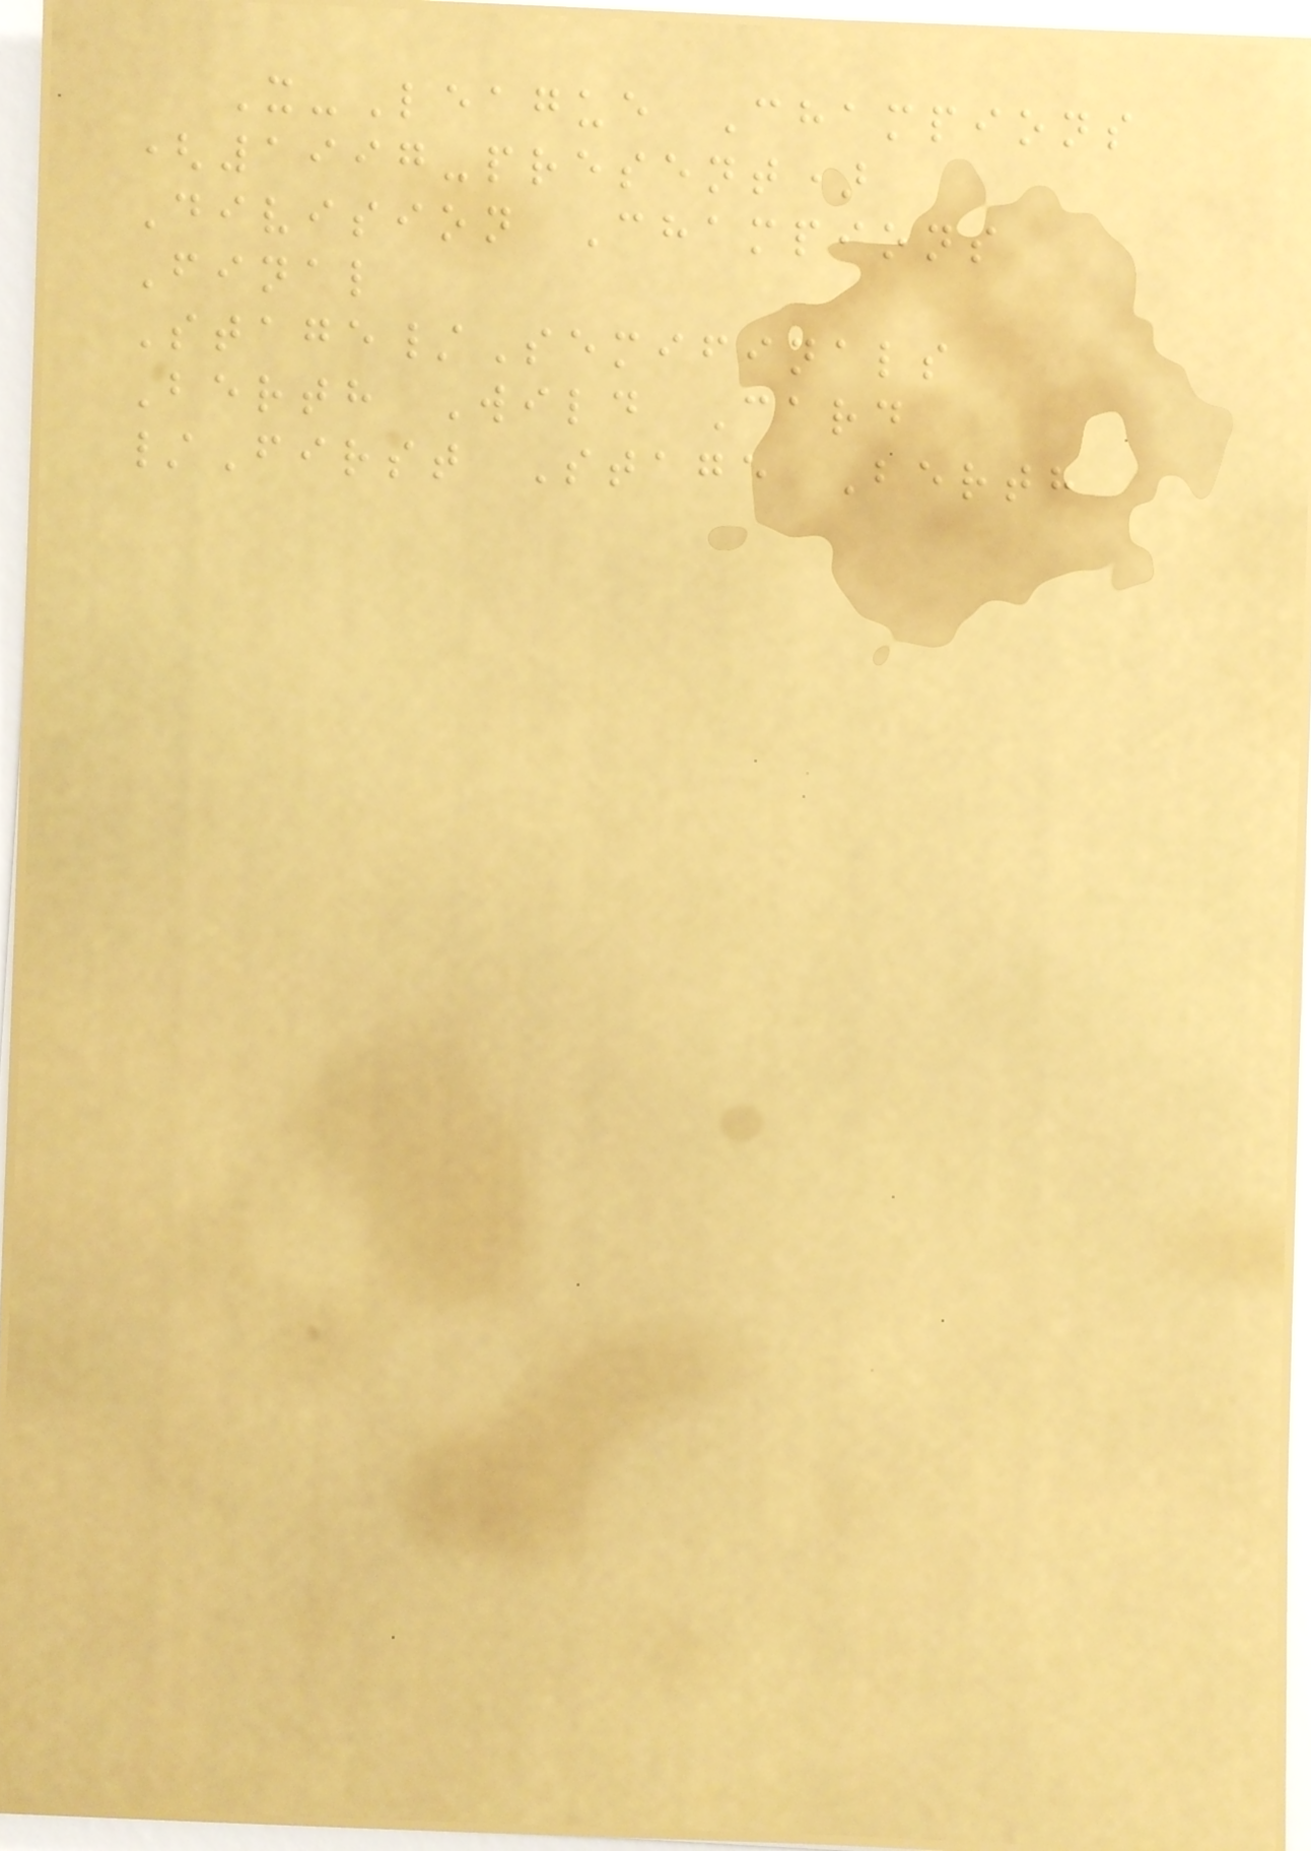X-League Champions
(1997-present)
Division Champions
Final
Stage/Semifinals
Berth Wild Card
/First Stage Berth
